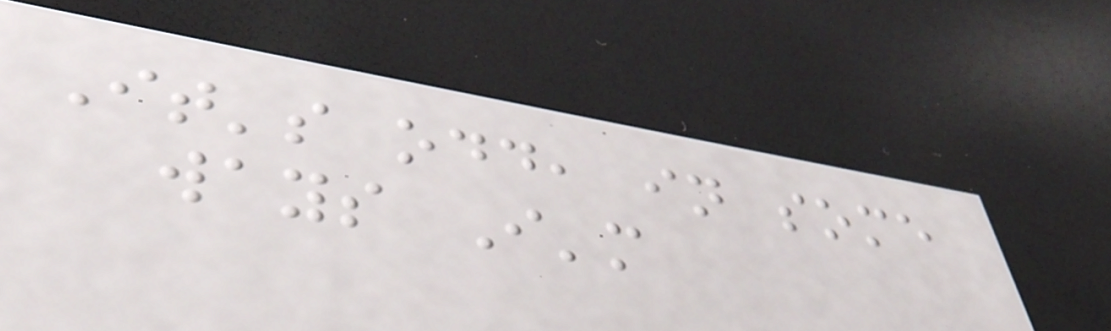It's odd, in some
ways I'm
